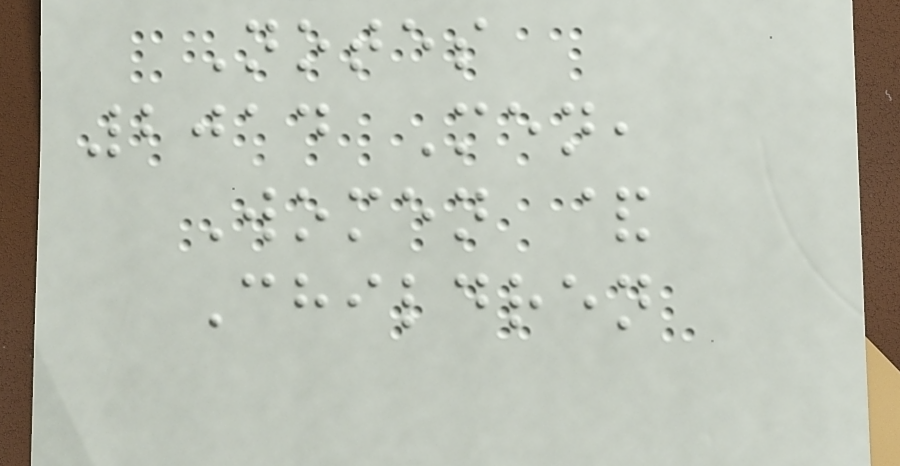Notes
2014 Men,
Women &
Children
